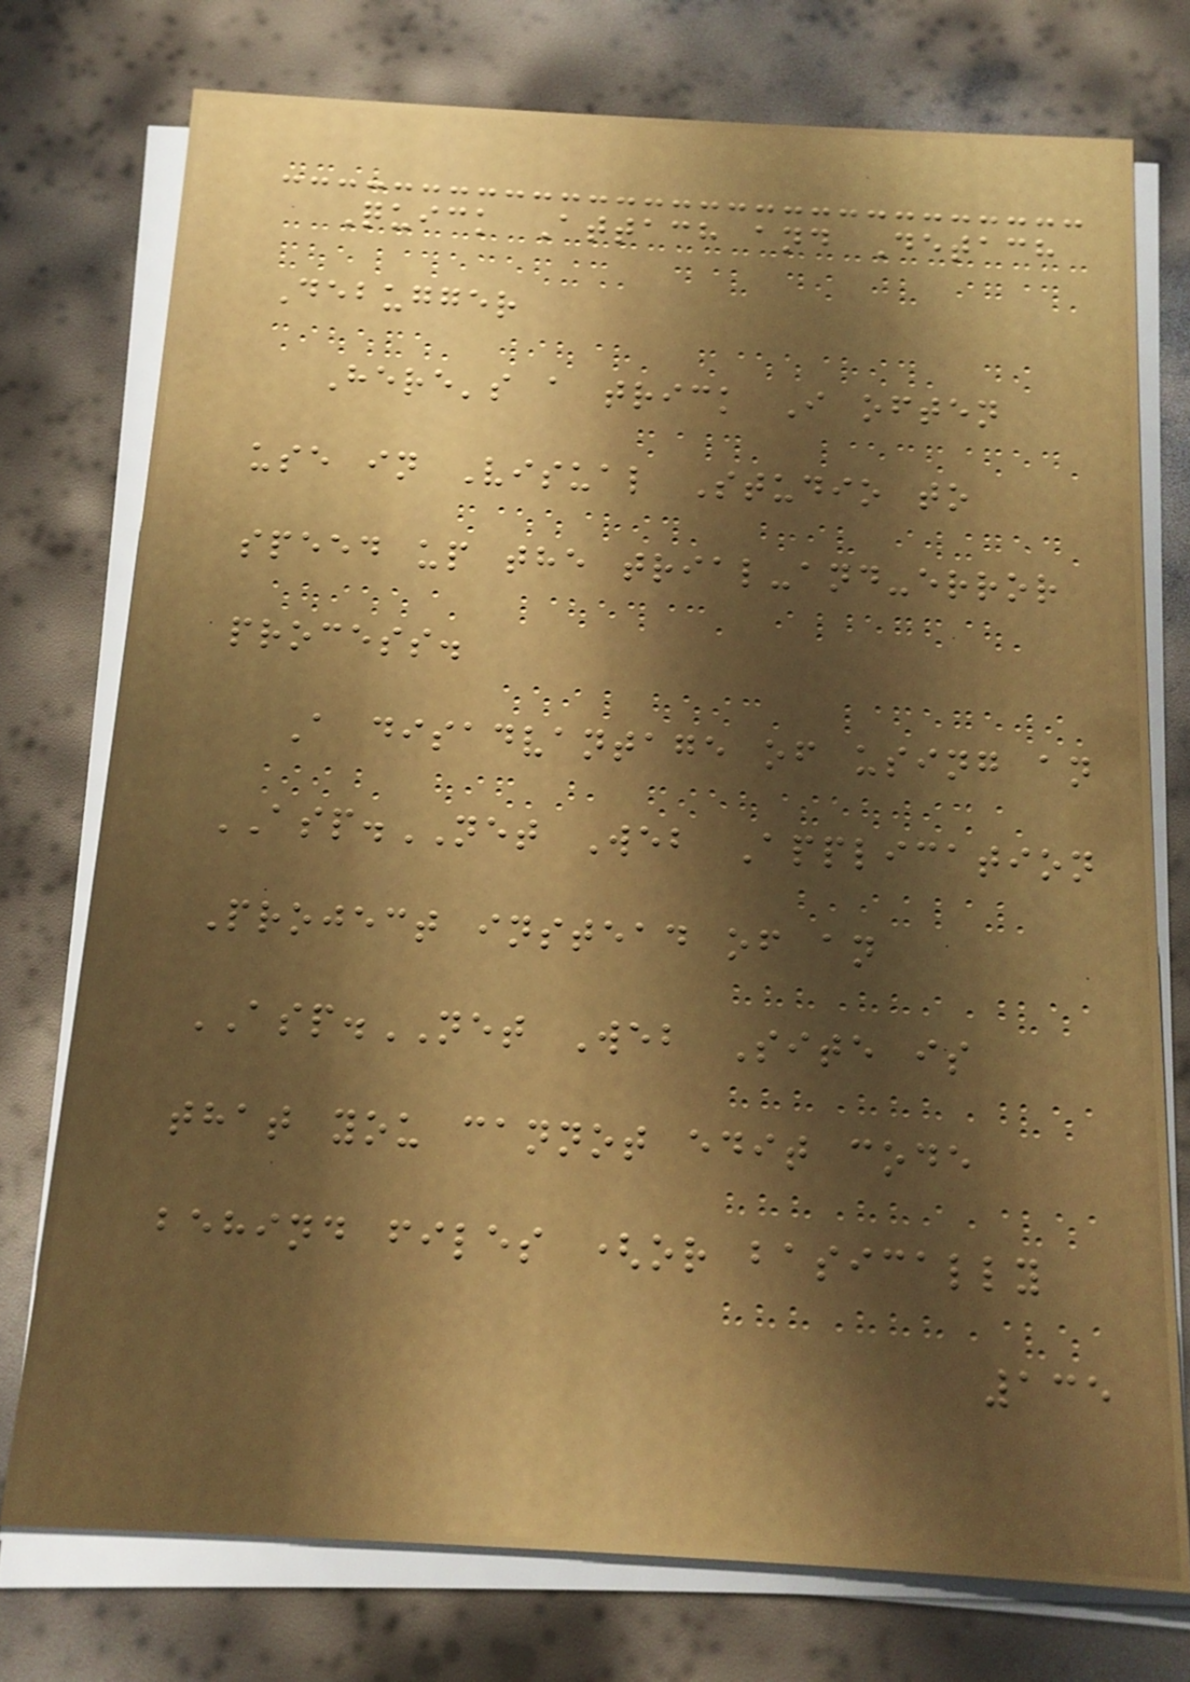Quick Attach and Detach
Debugger
Here's a trick I often
use in Visual Studio to
speed up the trial-and-error
process.
A disadvantage of using an
ASP.NET Web Application
Project instead of an
ASP.NET Web Site is
that you cannot edit code
behind files (or basically
135
